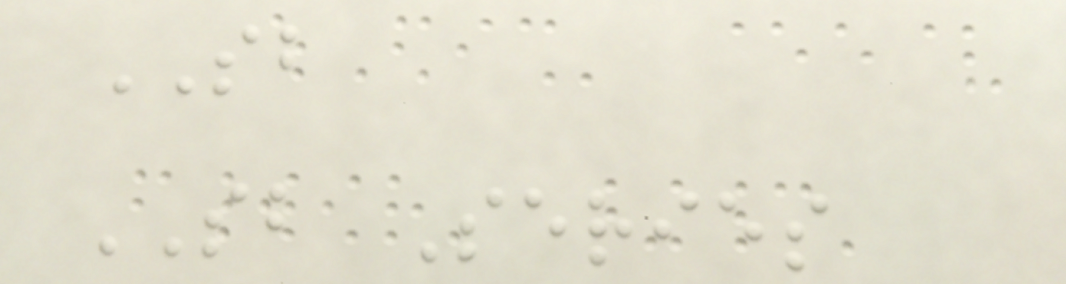SB
SB Series
